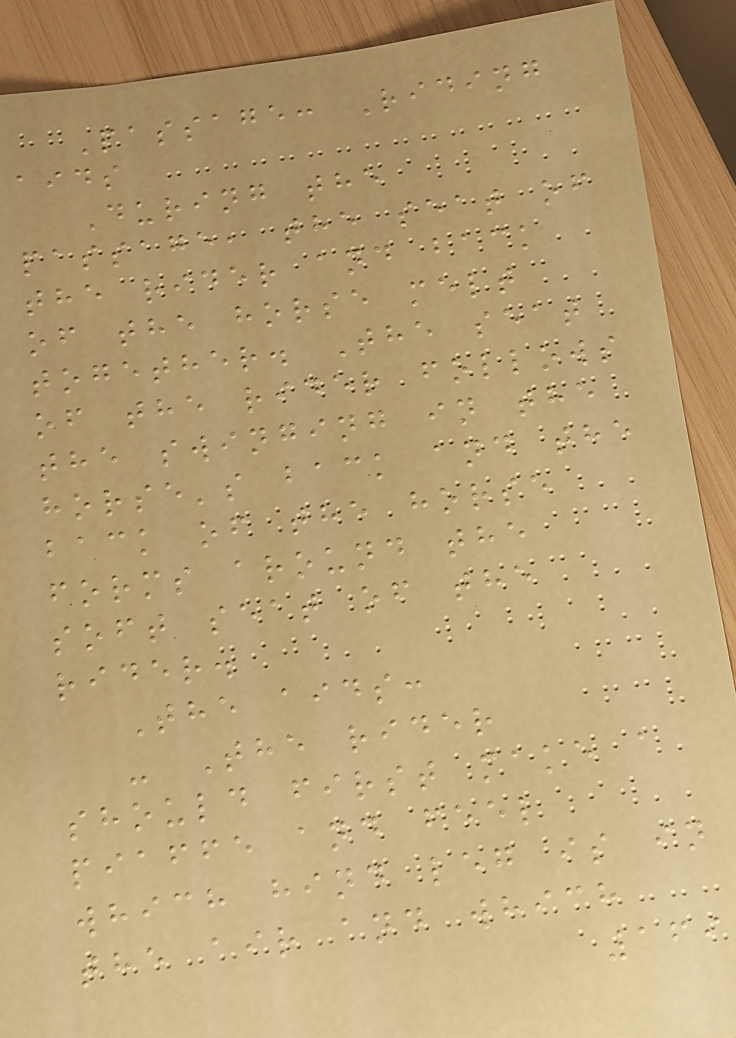Passage: Riding
aids
During the
passage, the seat of
the rider and back
of the horse melt
together. The seat
of the rider follows
the swinging in the
horse's back and the
back of the horse
forms around the
soft seat of the
rider.
The aids:
- The rider
should first make a
piaffe and feel
which hind leg is in
the air and which
169
